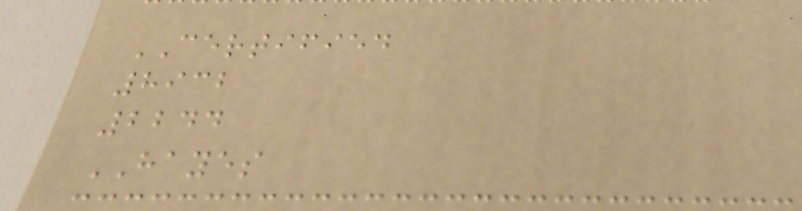CERTIFIED
8932
2244
HAYES
